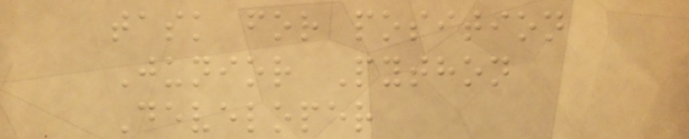task for position
Junior Python
Developer
